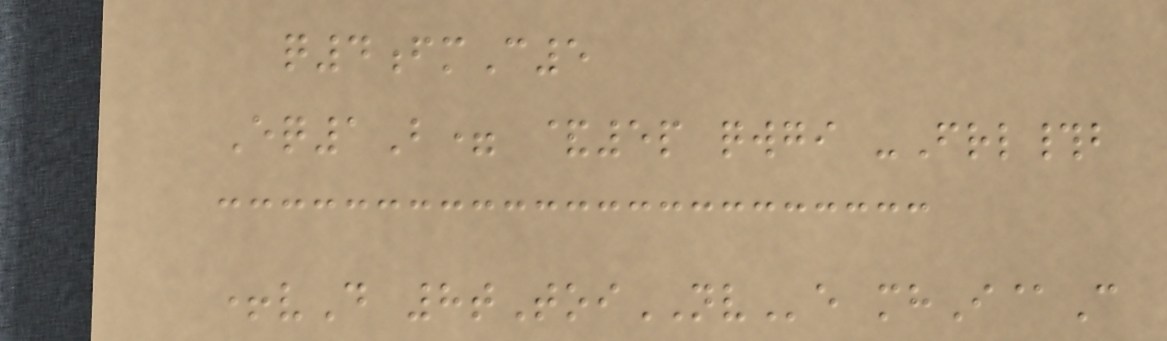q4fmC5
Eq1B= &5p qwgi -Frl#b
+vD 8tToiNVe mhI@C
